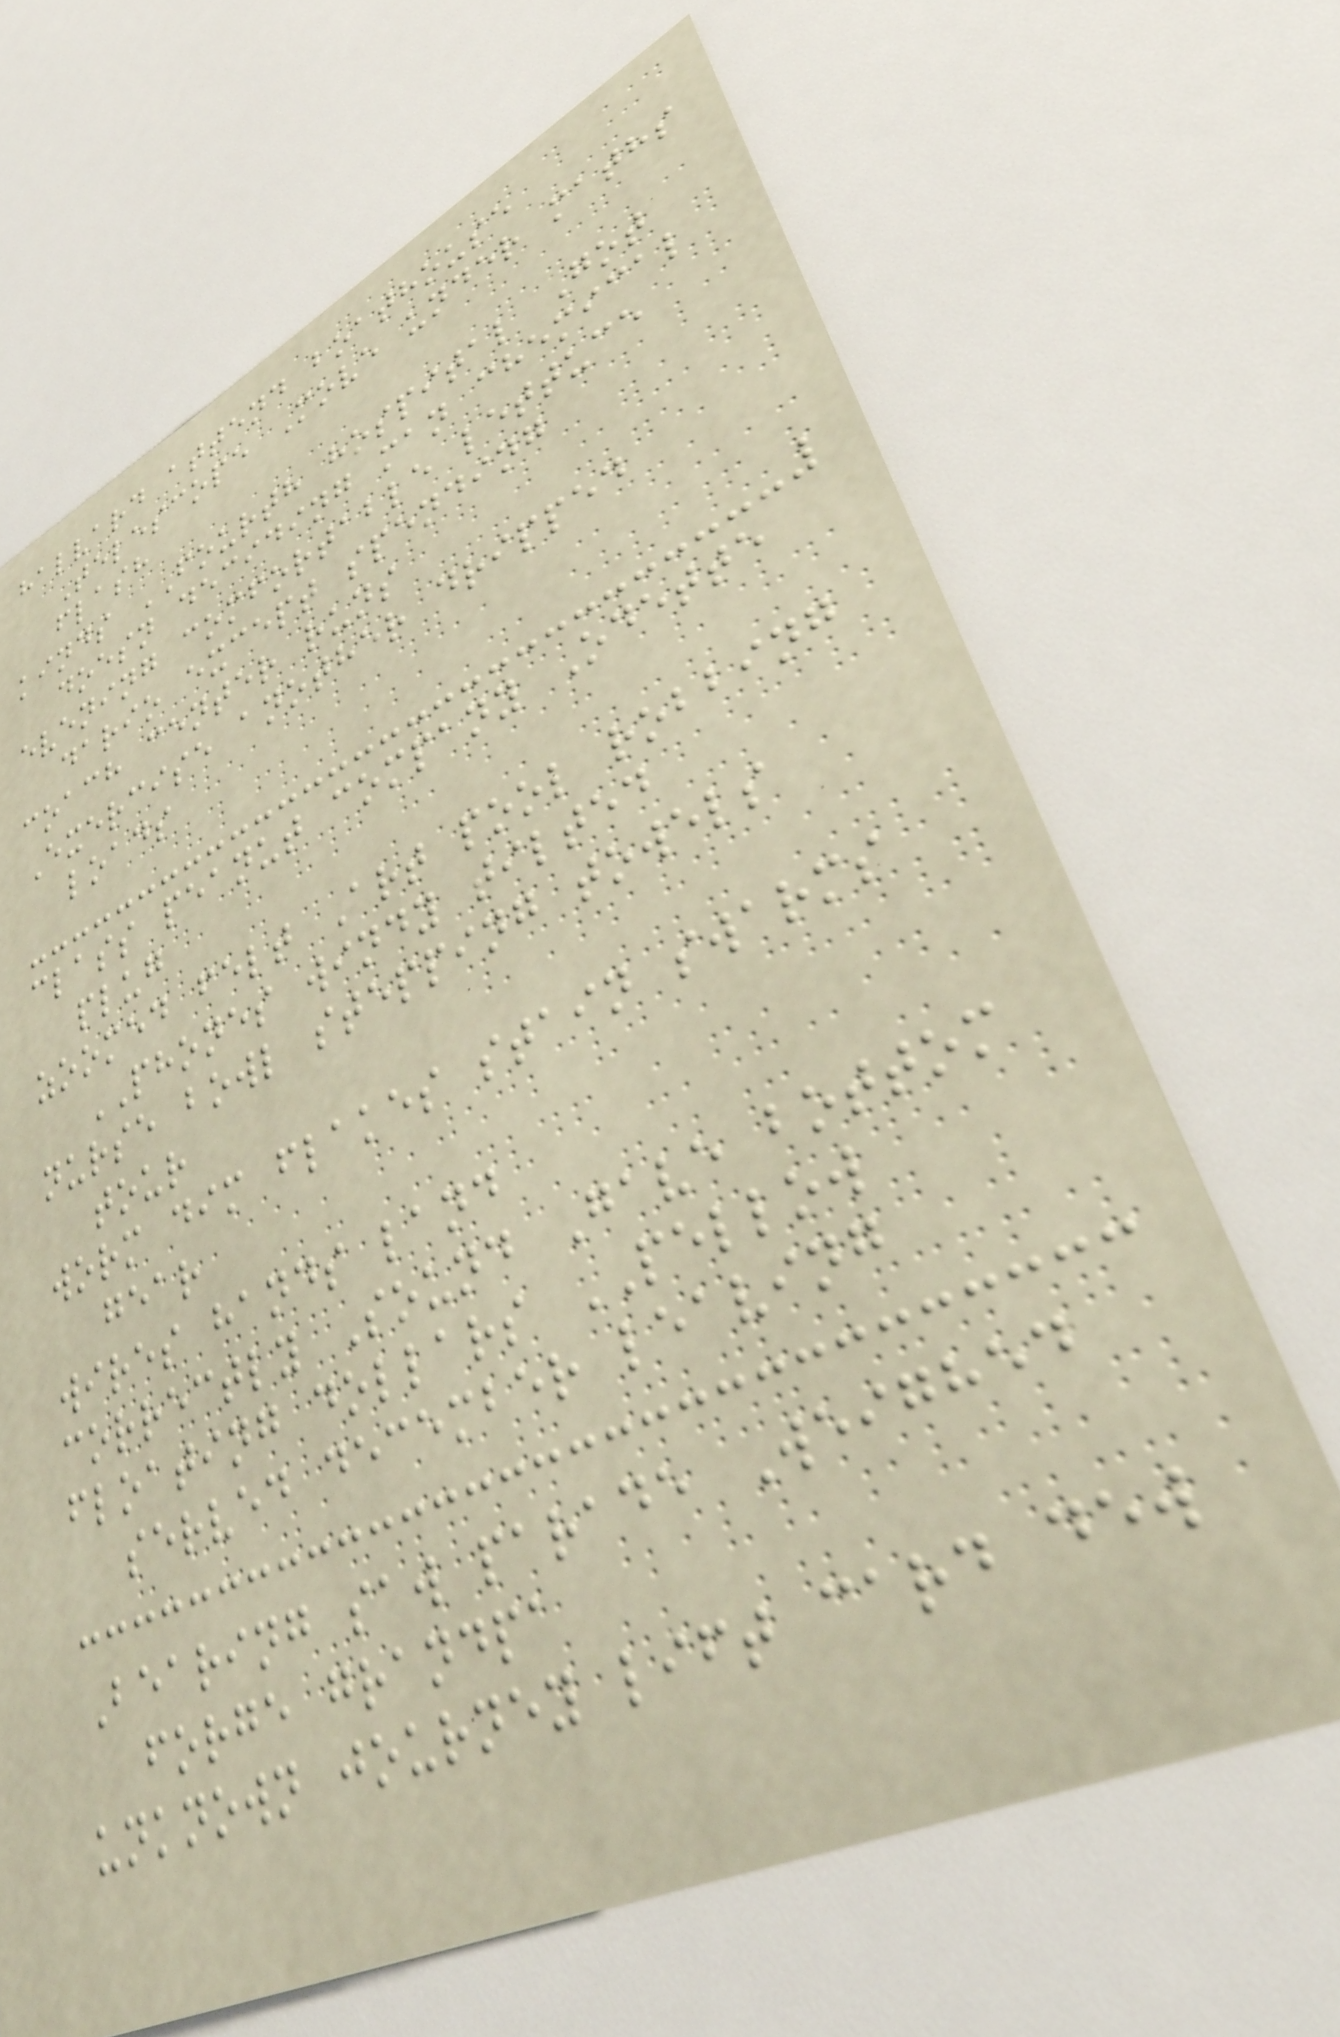halvard attend boathouse
Telescope Move under maths
flash
kinds FOURTH hospital Got
doesn deciding man chemical
evening comfortable lettuce
dario except spending
coach center runs
Exercise another dripped
loads
class peanut company Odette
plug
zoomed felt Art pool robbing
PHONES windy tilted
nurse bowl stepping towels
tour
worm dim flakes stain swarms
gear
wires hands land
correctly Sound Gave bottom
floating dollars PELLOW
served december leaving
Bearing saw parade Weighed
forge grandpa
unknown journey lift card dew
